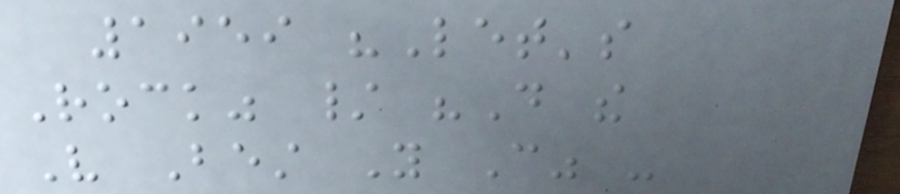1959 "Let's
Rock" / "Do the
Very Best You Can" -
